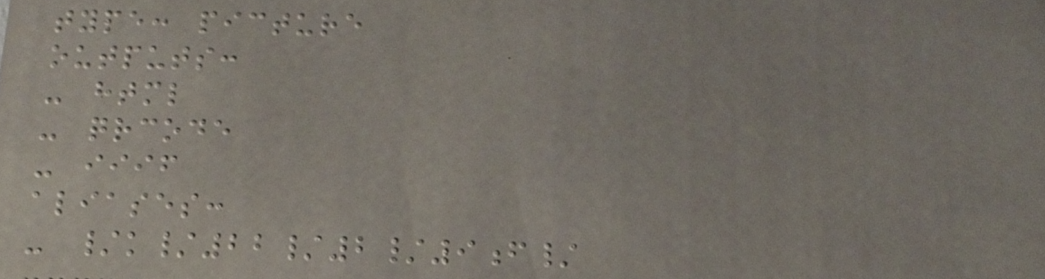type: picture
outputs:
- html
- qrcode
- iiif
aliases:
- /k/22/2/9f/
